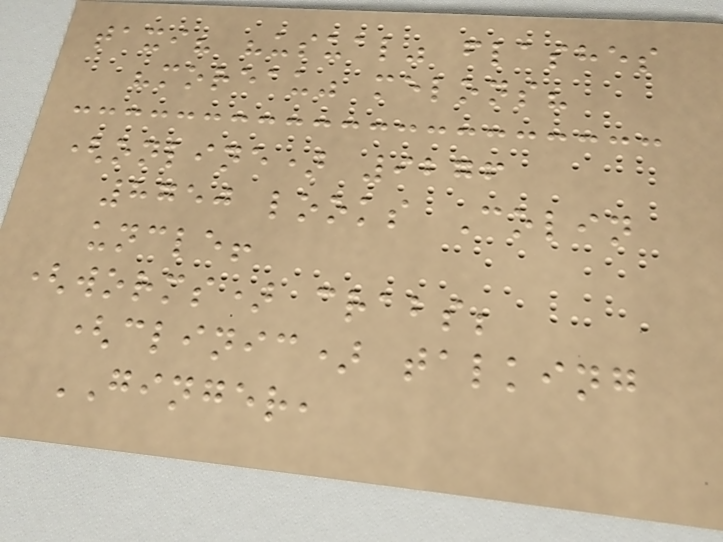taxi? "usual" flashes
"moreau" melons?
(online) 9276
8750 looks Colin
uncle!
(worms) crabs;
(clinic) talking
GINGER,
